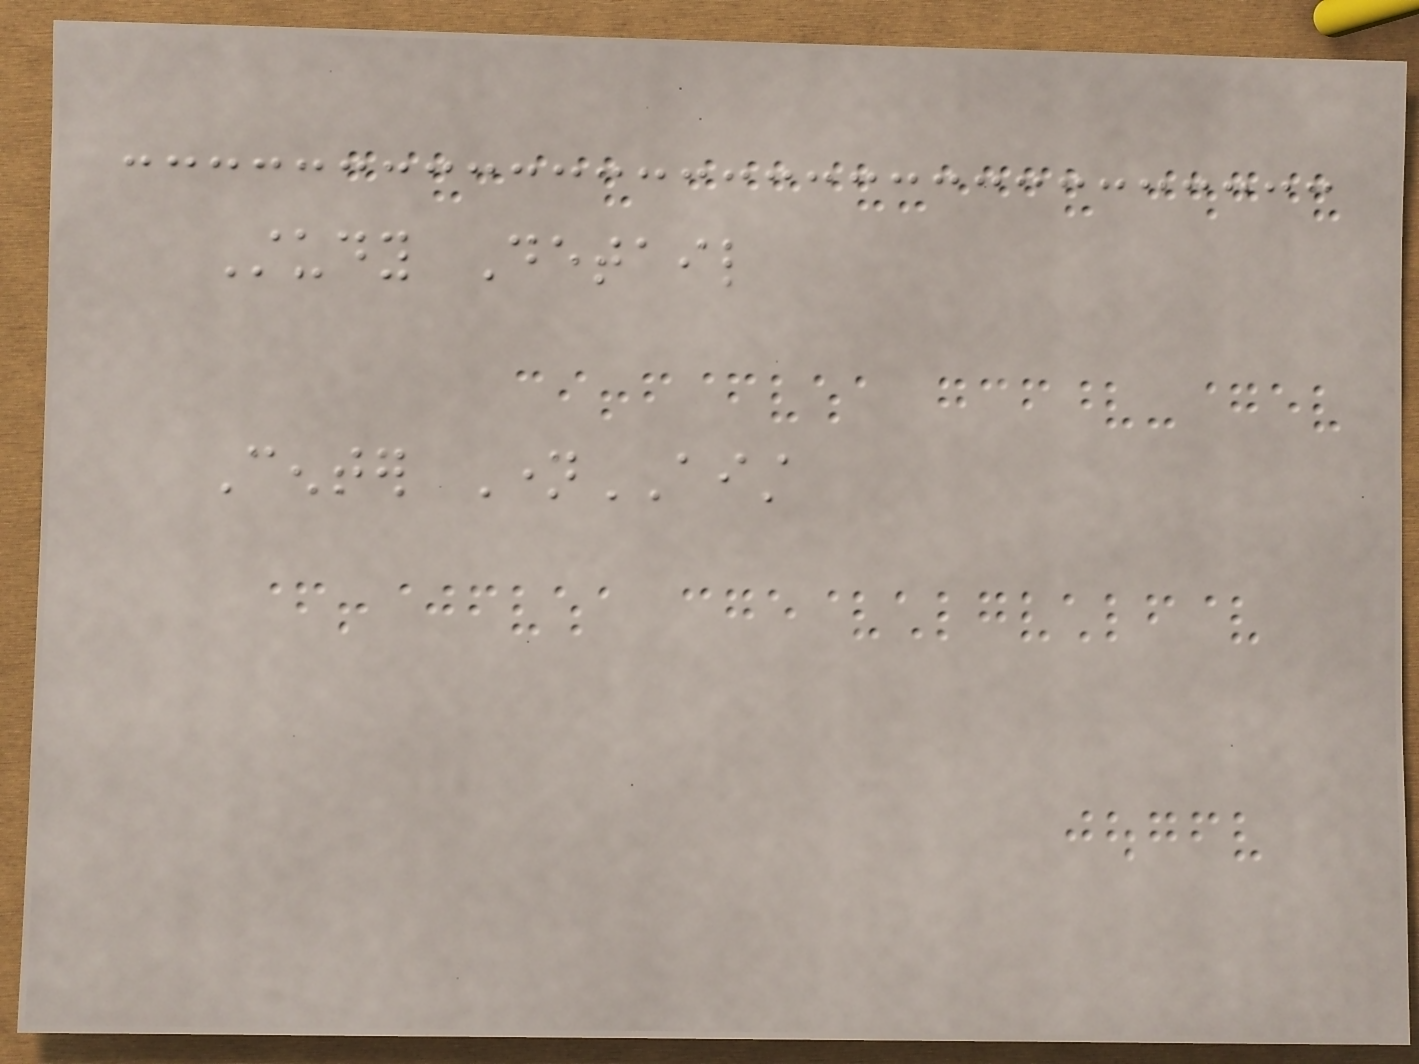Study Detail
Center NameAIST
